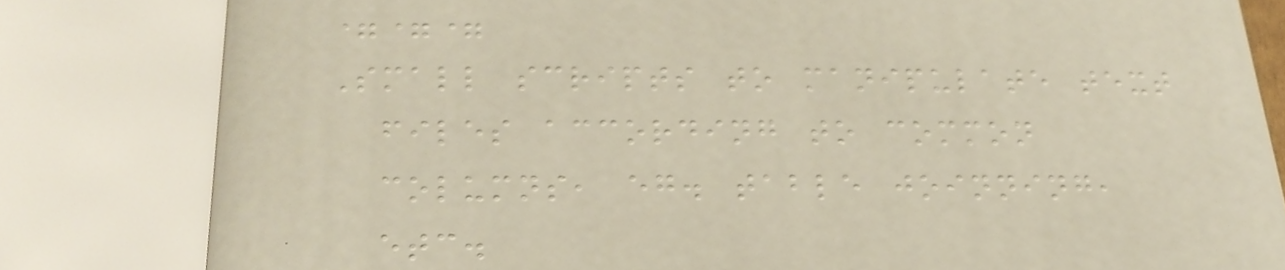===
Small scripts to manipulate text
files according to common
columns, eg. table joinning,
etc.
